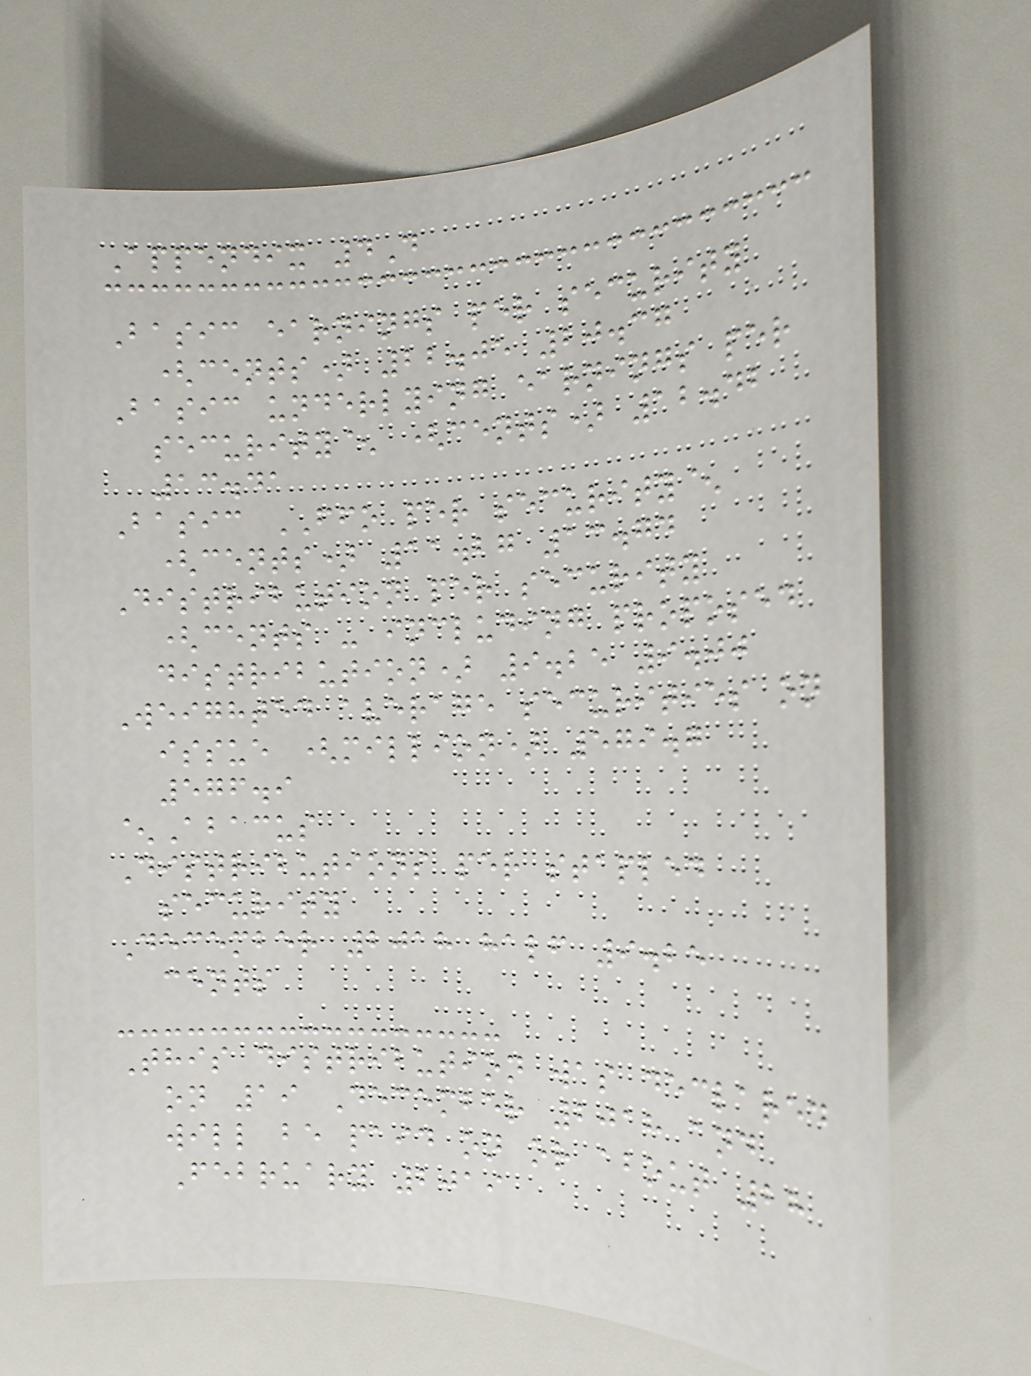Appendix 4D
Basic earnings per security
(cents) 22.05 20.37
Basic underlying earnings per
security^ (cents) 12.42
13.41
Basic FFO per security^
(cents) 11.27 13.74
Distribution per security
(cents - including proposed
distribution) 9.25 9.00
Weighted average securities on
issue (million) 579.7
576.9
^Abacus
Distributions per stapled
security
December 2018 half 9.25
cents
This distribution was declared
on 19 December 2018 and
will be paid on or about 28
February 2019
